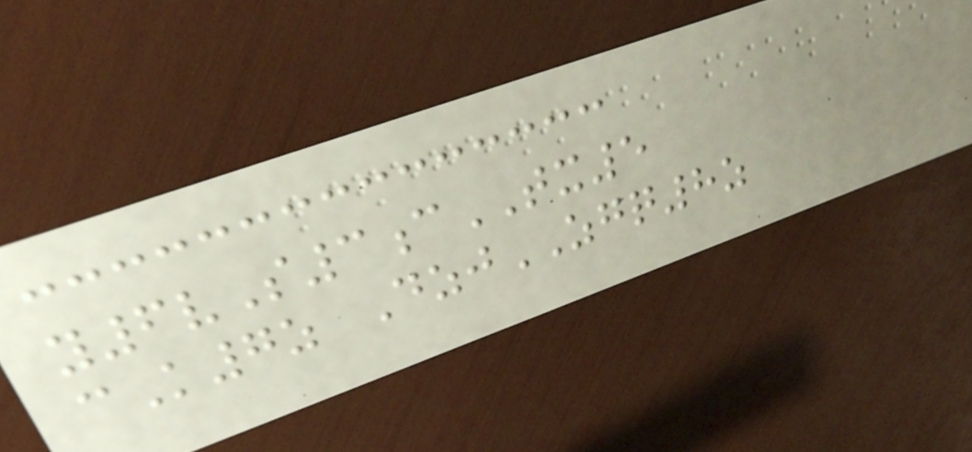y6vS3cTX5
cK7z DzjZGQ8z
